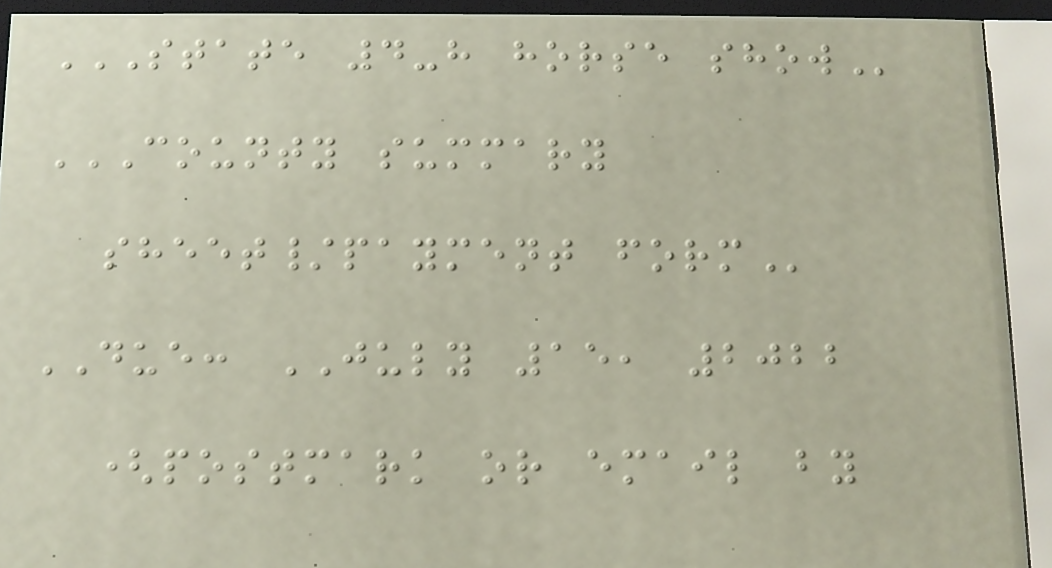STATE 4-H HORSE SHOW
COUNTY SUMMARY
SHEET/PAYMENT FORM
DUE: JULY 15, 2022
(postmark or email by
